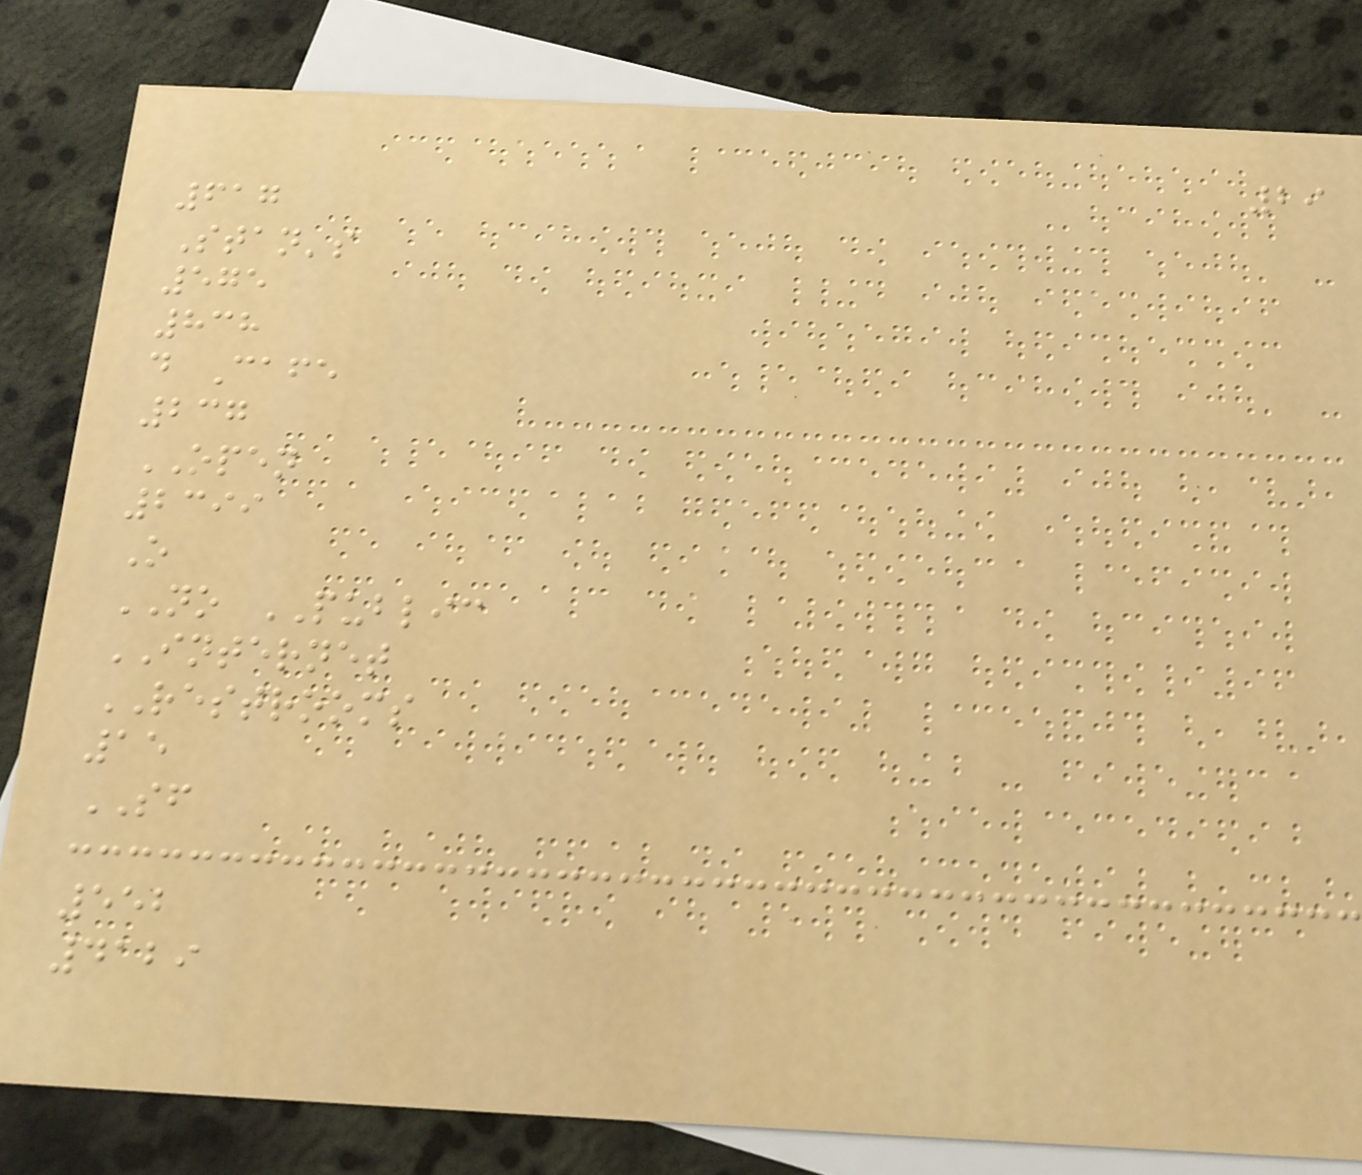29
617
Stan's
575
838
d Cafe
237
OPEN
2399
O
NO PUBLIC
INTERNET
RESTROOMS
15
SF
552
4129
